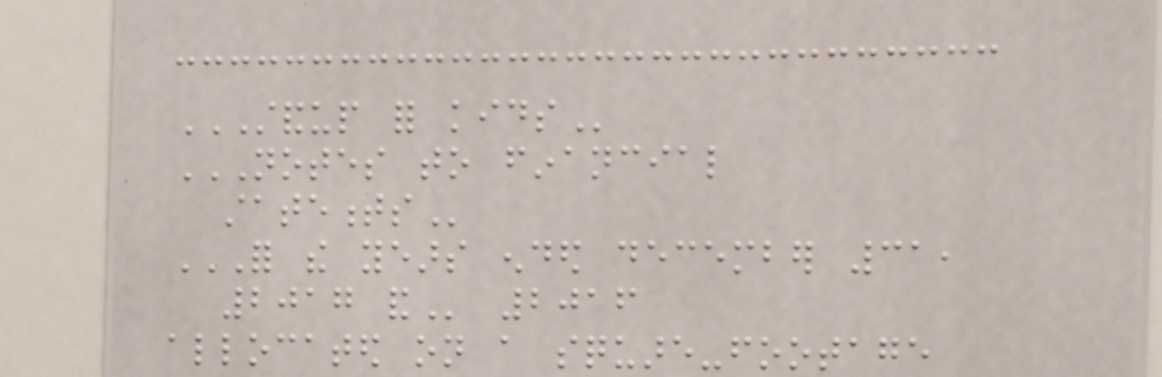STANDUP FOR KIDS
NOTES TO FINANCIAL
STATEMENTS
FOR THE YEARS ENDED DECEMBER 31,
2017 AND 2016
allocated on a square-footage
